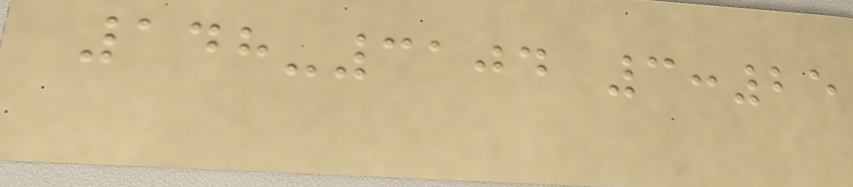148-3104 3:25
